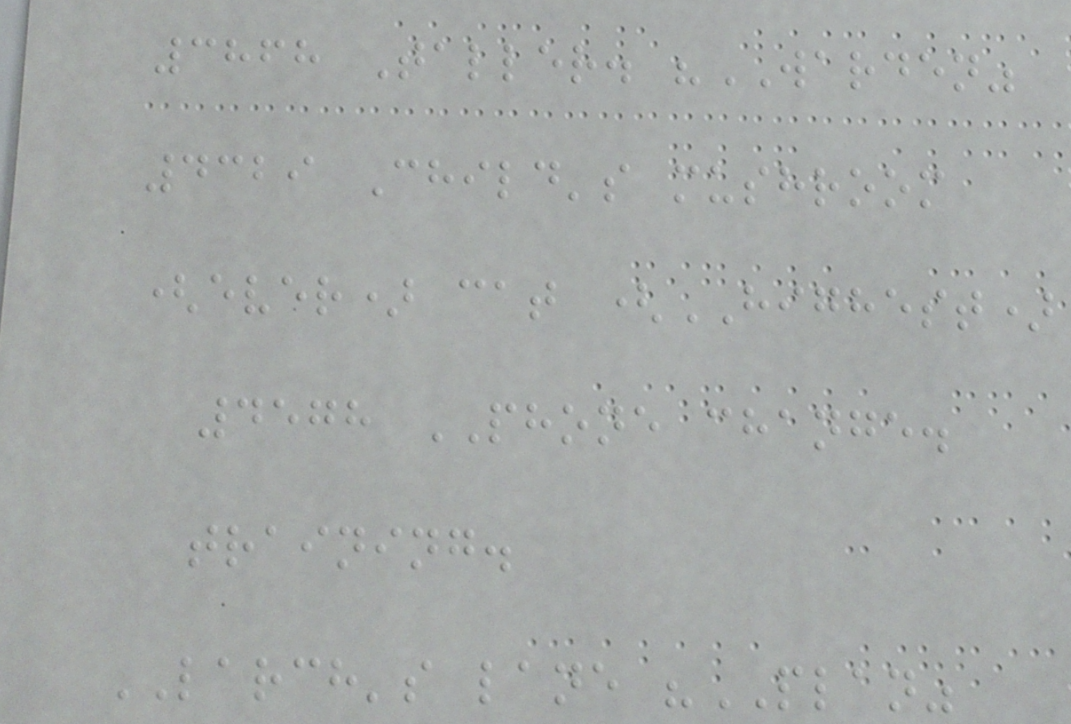3868 Taller. "WARDEN"
4329 Child's mushroom
(ever) cat (HIGHEST)
4578 PHONE change.
training.
LARCH's lane "PLAN"
